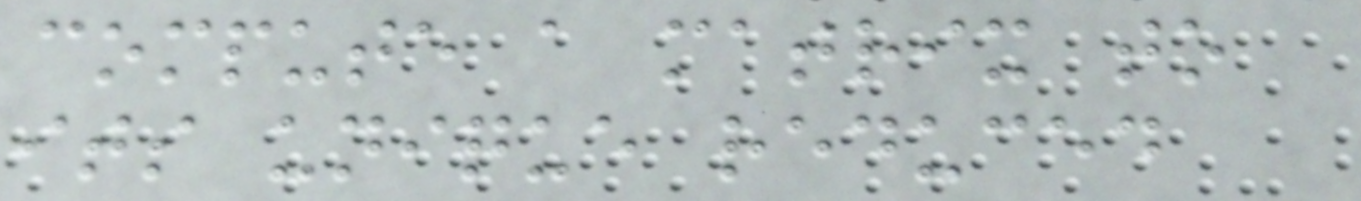compute a matrix to
its unique reduced
